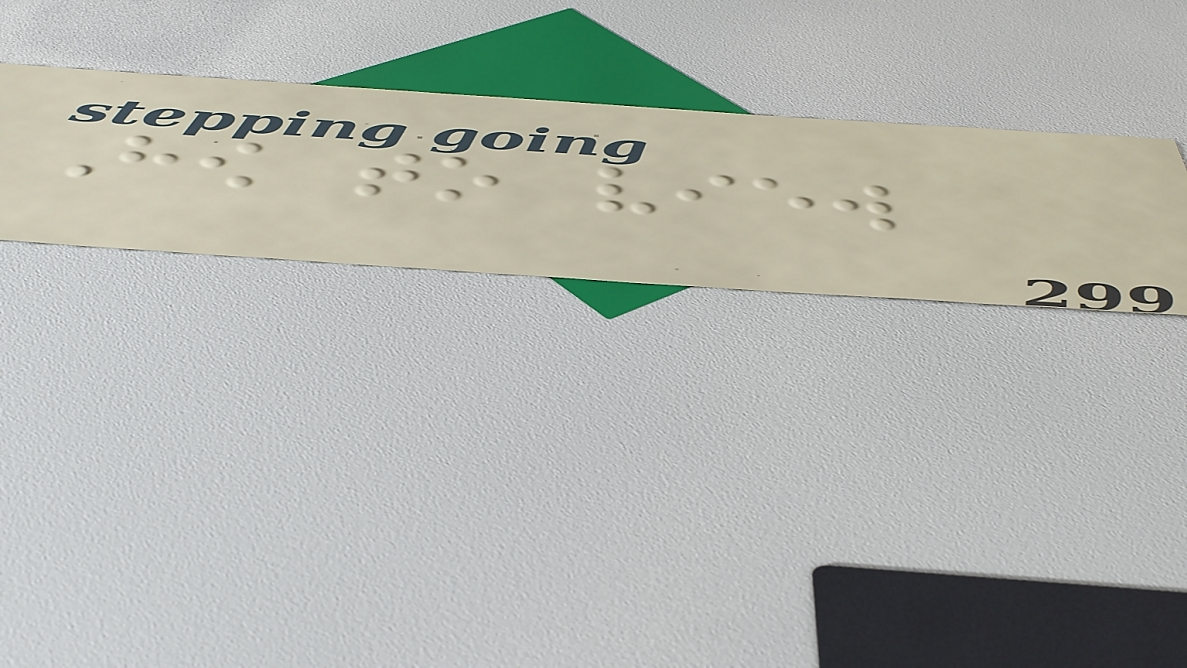How to view
